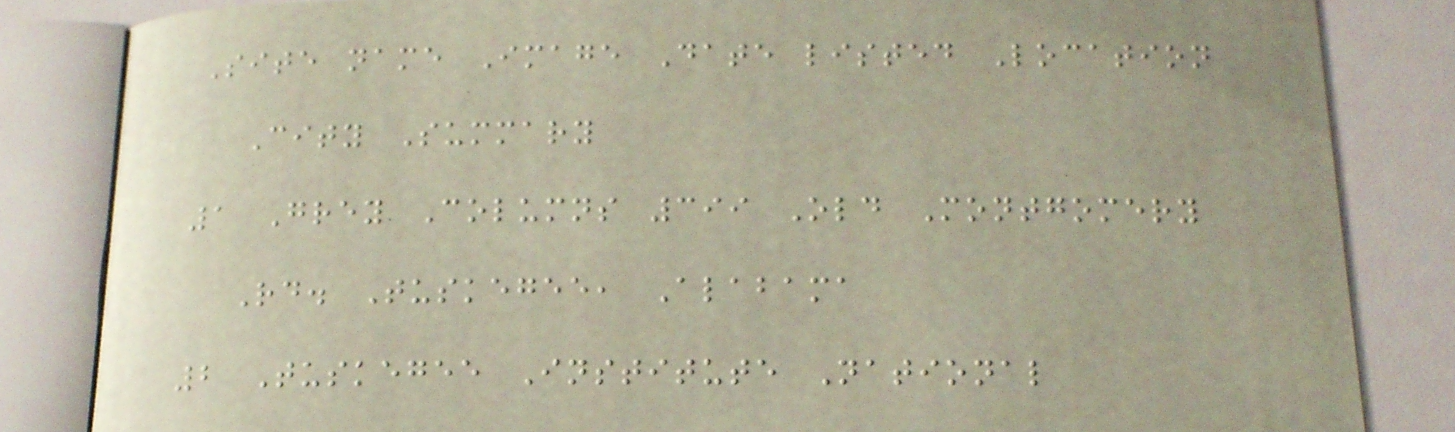Site name Image Date listed Location
City Summary
1 Grey Columns 399 Old Montgomery
Rd. Tuskegee, Alabama
2 Tuskegee Institute National
